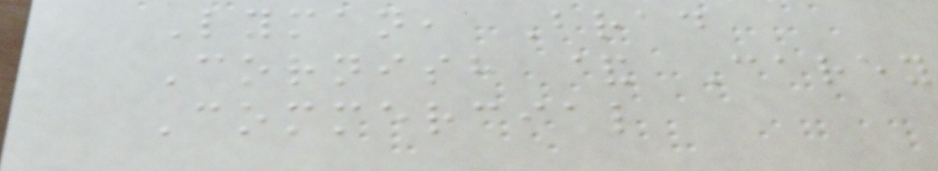Lyman, Brad
Cornish & Carey
Commercial
